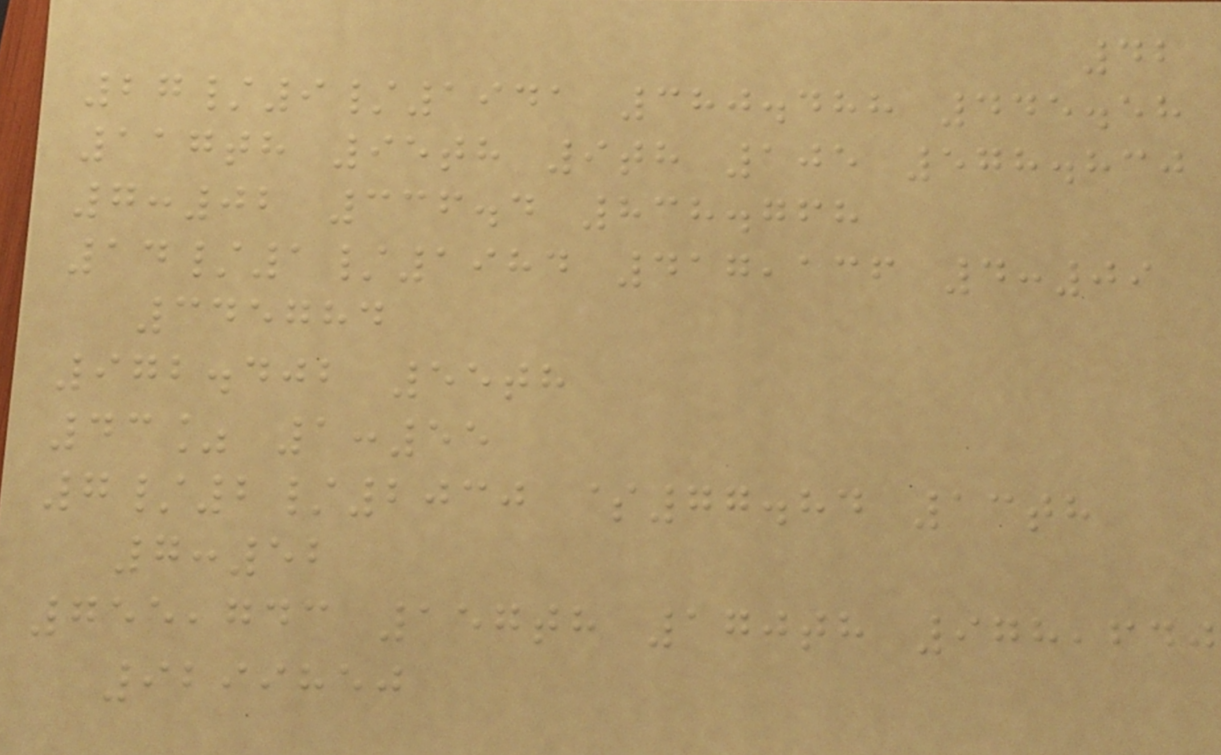42
27/9/1941 380.488 445.58
117th 95th 9th 105 578.830
7:02 336.4 838.768
14/1/1984 417,136 4:09
345784
972.402 55th
43% 1:55
7/2/2030 $77.84 13th
7:52
755,743 157th 170th 978,640
9299850
